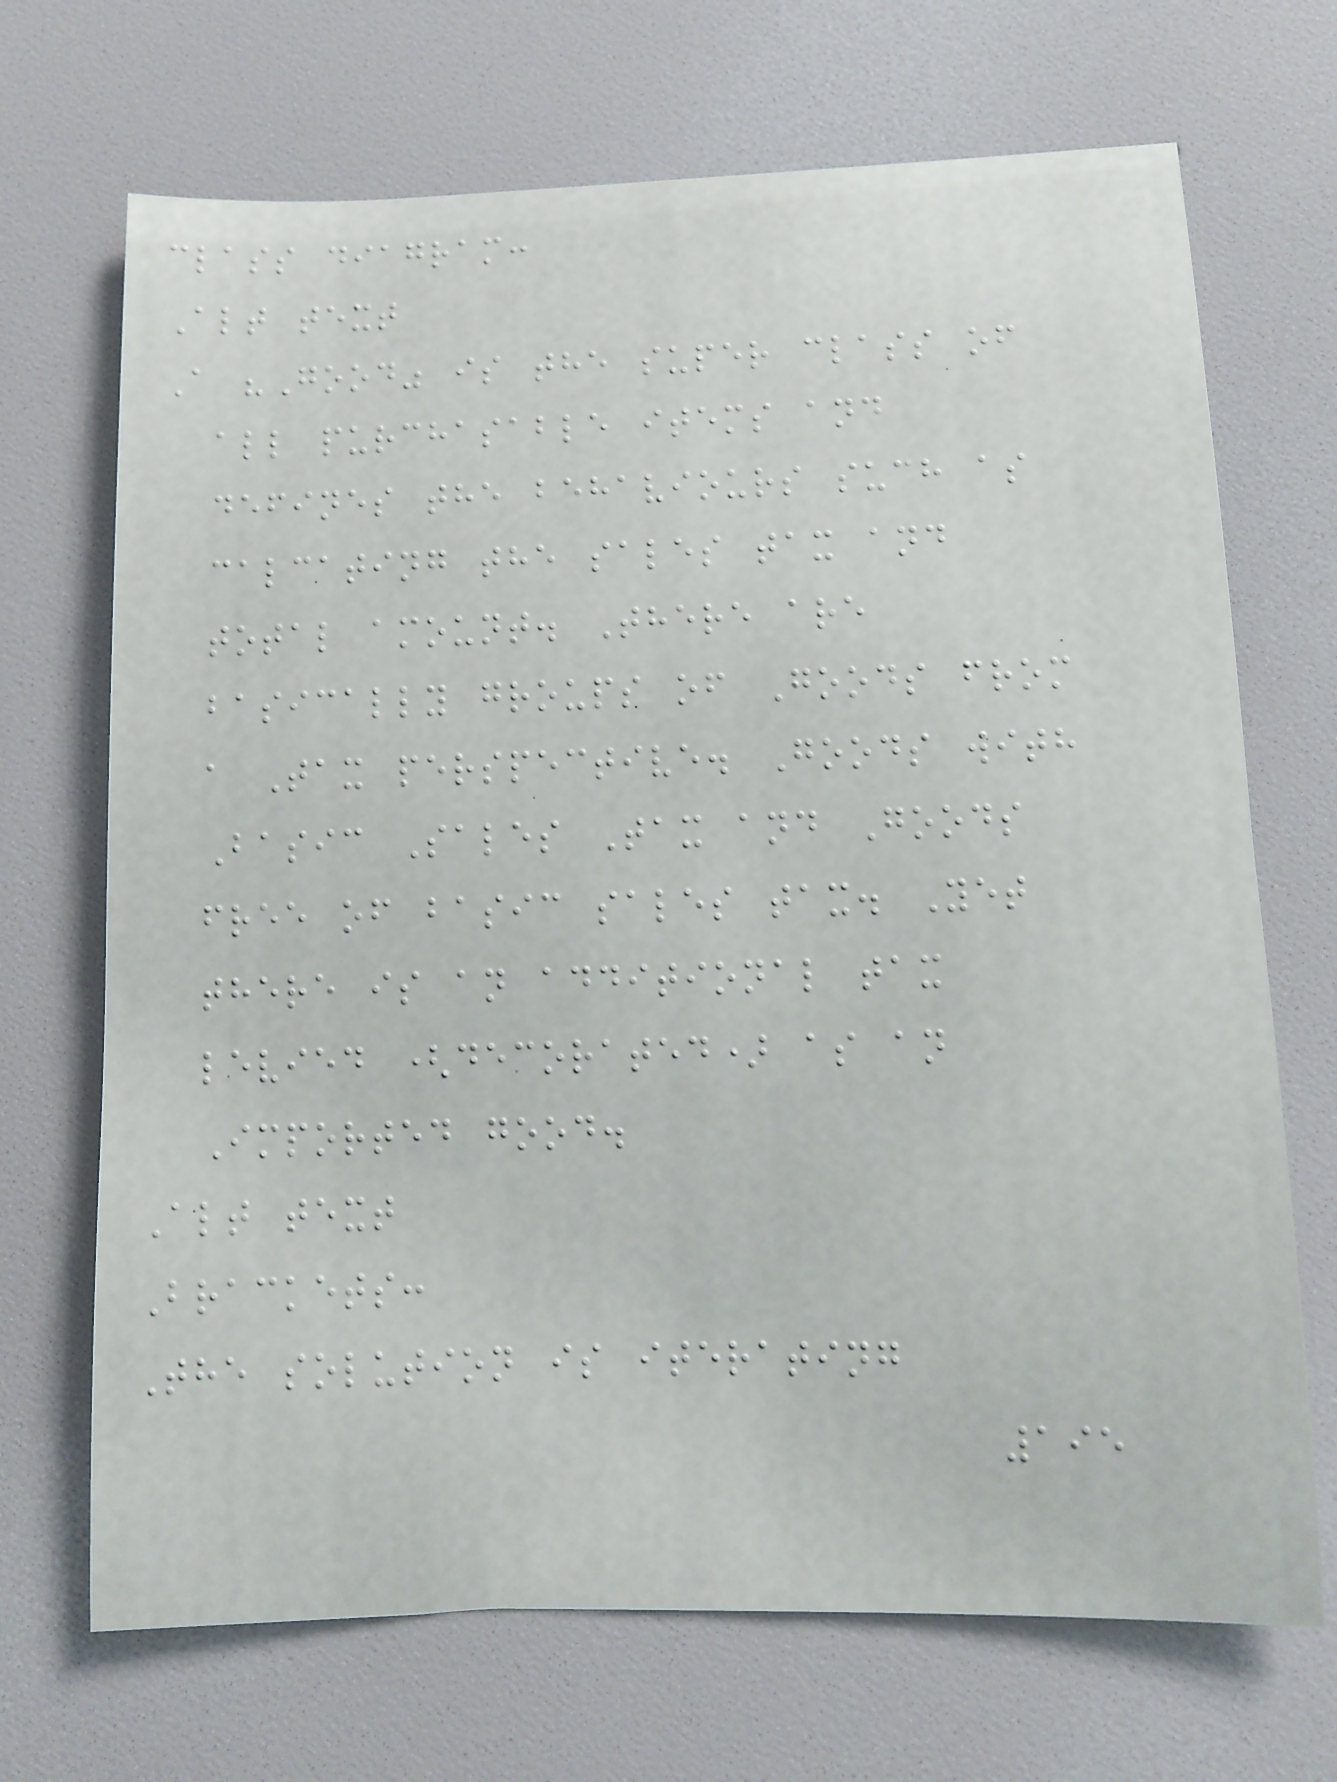class diagram:
Alt text
A "Good" is the super class of
all purchasable items and
defines the behaviours such as
calcating the sales tax and
total amount. There are
basically groups of Goods from
a Tax perspective. Goods with
Basic Sales Tax and Goods
free of basic sales tax. Yet
there is an additional tax
levied (decorated) as an
Imported good.
Alt text
Brackets:
The solution is iterating
195
